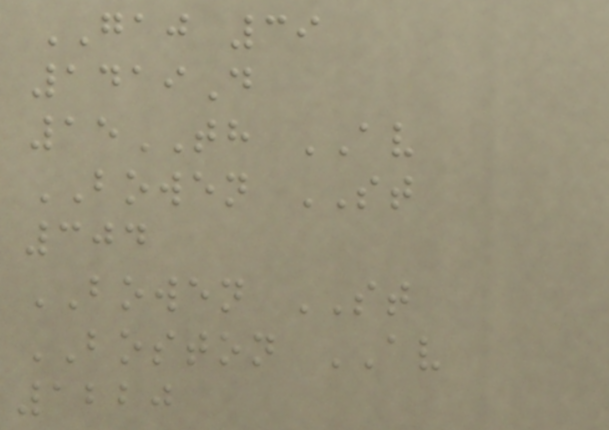GAJ 39
1419D
15TH AV
BOWEN ST
304
BOWEN ST
BOSTON AV
1220
